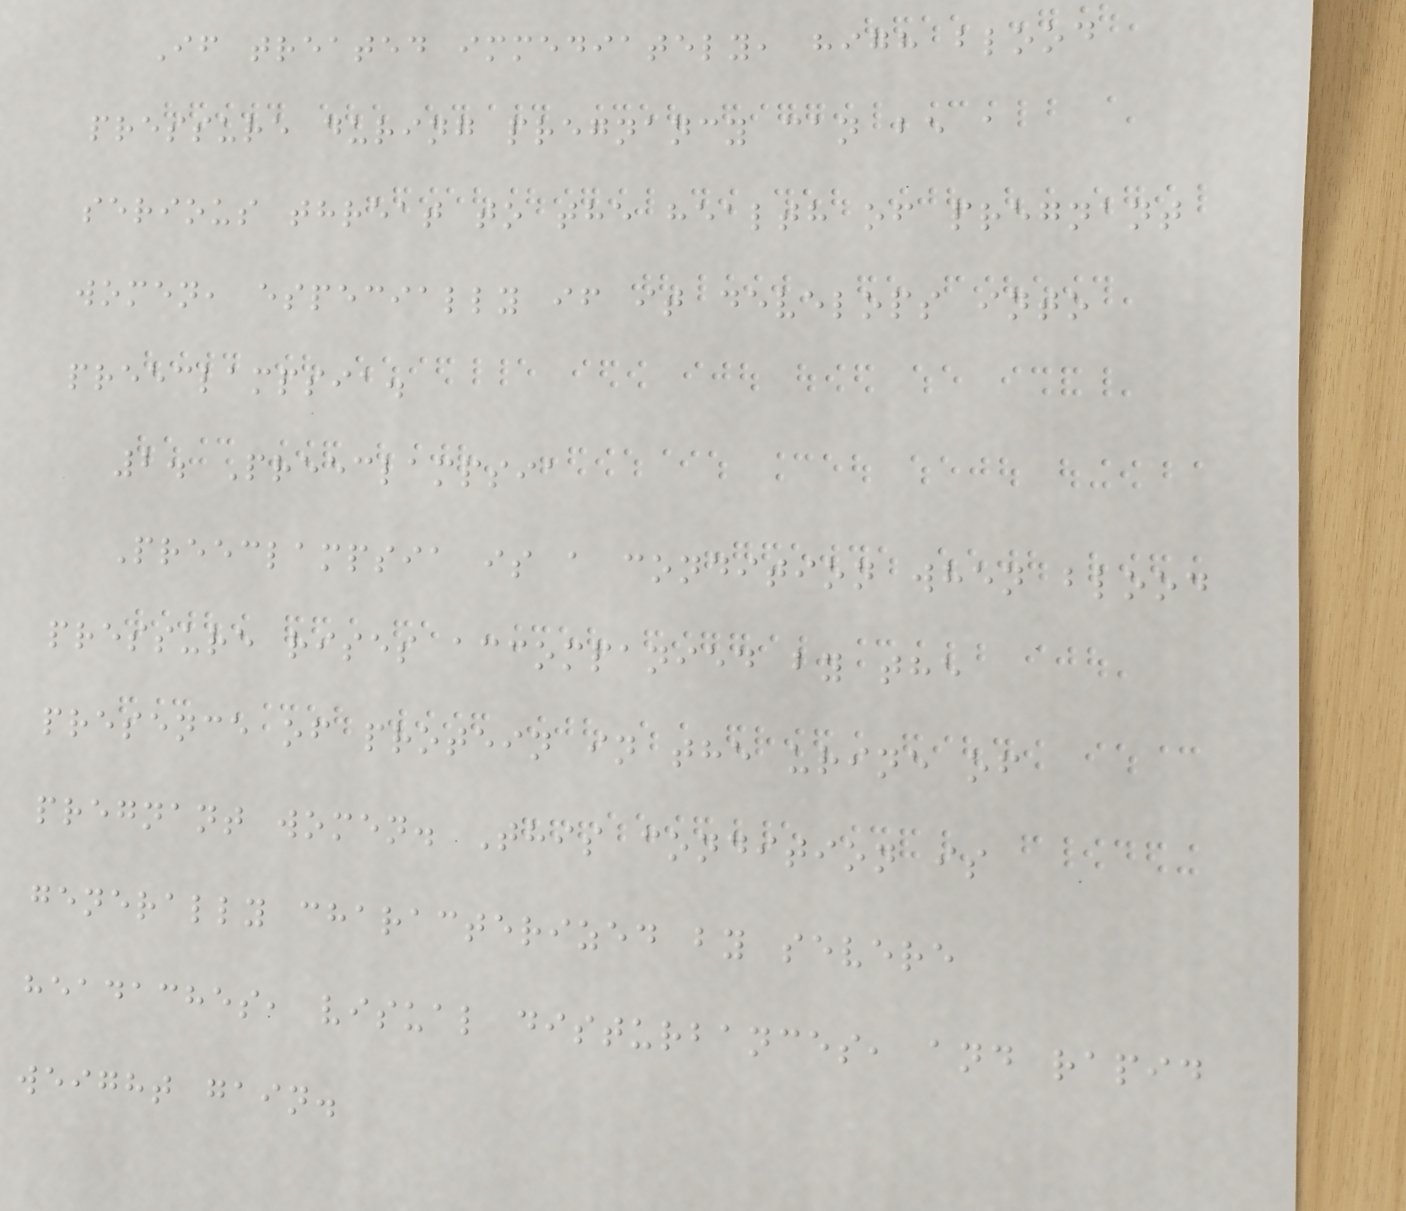If treated immediately, high blood
pressure during pregnancy can be a
serious threat to the health of pregnant
women, especially if it develops into
preeclampsia.
2. Preeclampsia
Preeclampsia is a condition when blood
pressure rises accompanied by the
presence of protein in the urine of
pregnant women. This condition is
generally characterized by severe
headaches, visual disturbances, and rapid
weight gain.
